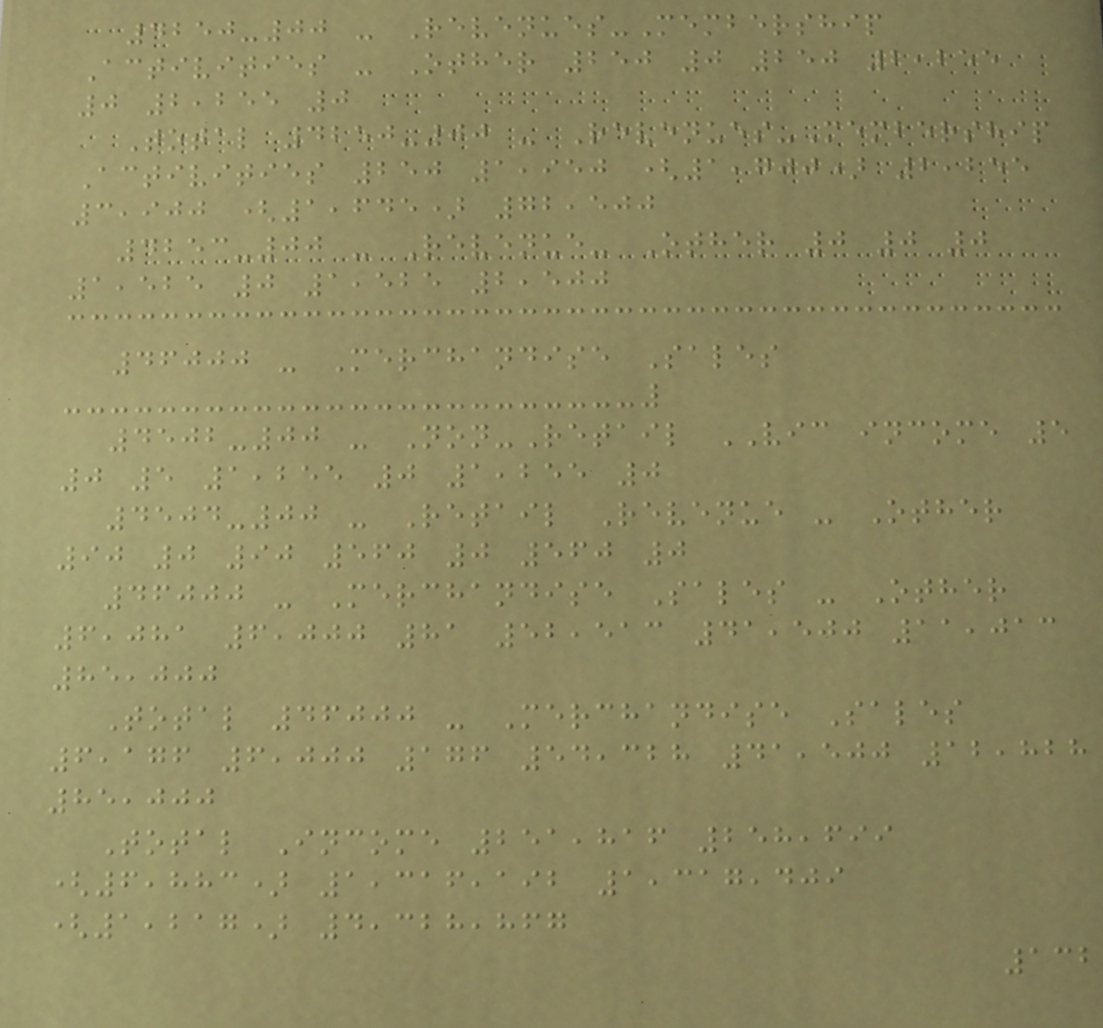4250-00 - Revenues-Membership
Activities - Other 250 0 250 2,255
0 2,255 0
Total 4250-00 - Revenues-Membership
Activities 250 1,950 (1,700) 2,255
3,900 (1,645) 72,500
4253-00 - Revenue- Other 0 0 0
1,525 0 1,525 2,500
46000 - Merchandise Sales
4502-00 - Non-Retail VIC income 5
0 5 1,255 0 1,255 0
4504-00 - Retail Revenue - Other
90 0 90 560 0 560 0
46000 - Merchandise Sales - Other
6,081 6,000 81 52,513 41,500 11,013
85,000
Total 46000 - Merchandise Sales
6,176 6,000 176 54,328 41,500 12,828
85,000
Total Income 251,816 258,699
(6,883) 1,316,192 1,317,409
(1,217) 4,328,867
132
